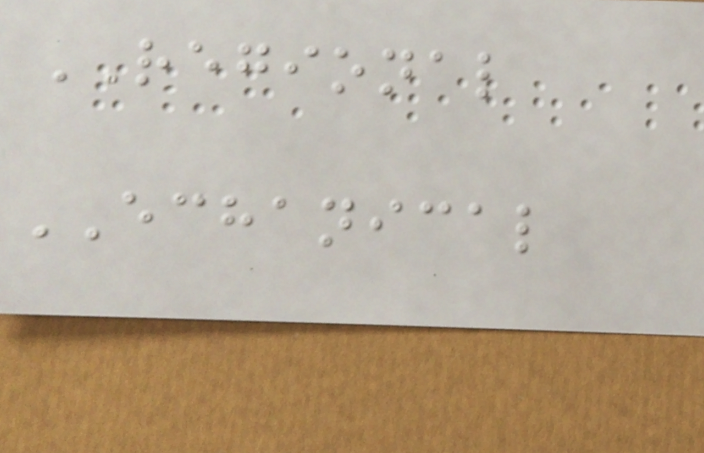REGIONAL
ECHANICAL
